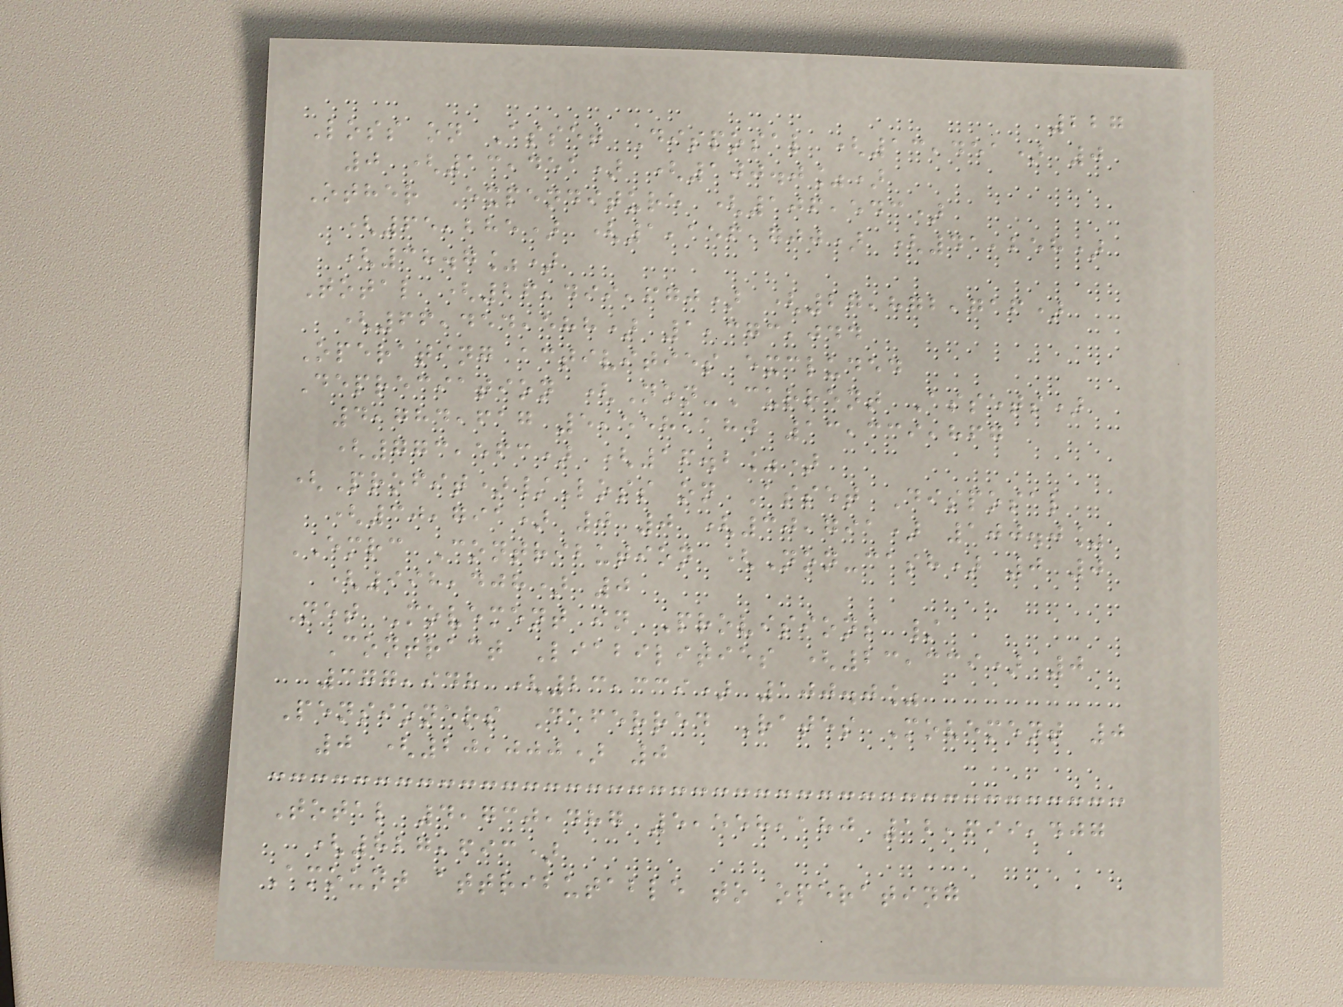227
Loss on Asset Disposal (13,451) 0
0 (13,451) (100.0%)
Other Expenditure (106,543)
(65,285) (1,156,700) (41,258)
(38.7%)
Total (26,499,670) (27,872,716)
(66,454,588) 1,373,044
Operating activities excluded
Depreciation (Non-Current Assets)
4,784,617 5,558,180 13,339,867
(773,563) (16.2%)
(Profit)/Loss on Asset Disposal
(30,791) 0 0 (30,791) 100.0%
EMRC Contribution (Non-cash) 0 0
(998,408) 0
Net Movement in Provisions /
Contract Liabilities (23,339) 0
377,948 (23,339) 100.0%
Pensioners Deferred Rates Movement 0
0 (20,000) 0
Total 4,730,487 5,558,180 12,699,407
(827,693)
Amount attributable to operating
